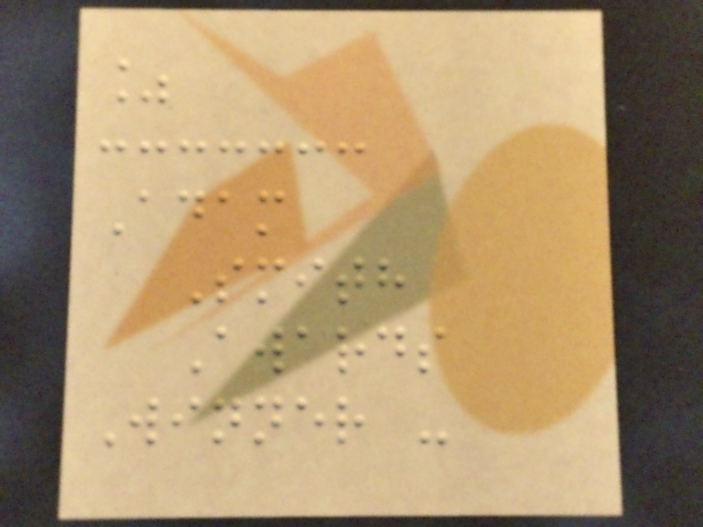%
Adam
Smith
Awards
Winner -
